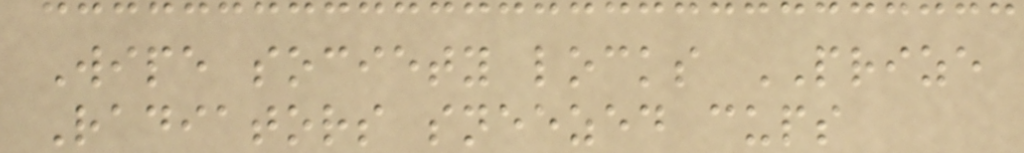Wipe society locks PRIZE
Radiators sneezed cups
